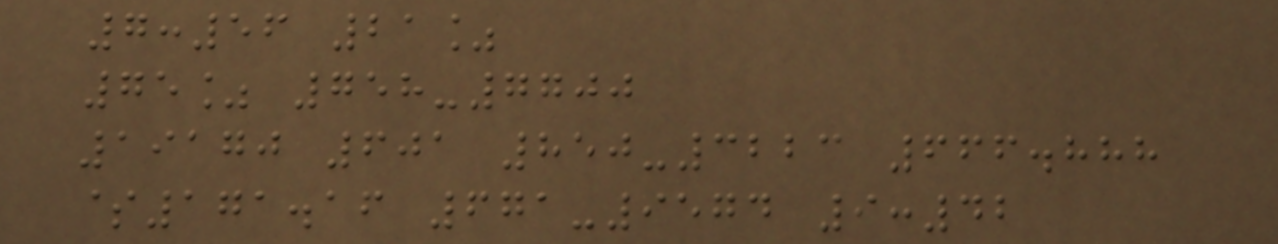7:56 21%
75% 758-7700
19170 601 850-3223 666.888
$171.16 671-9574 9:42
